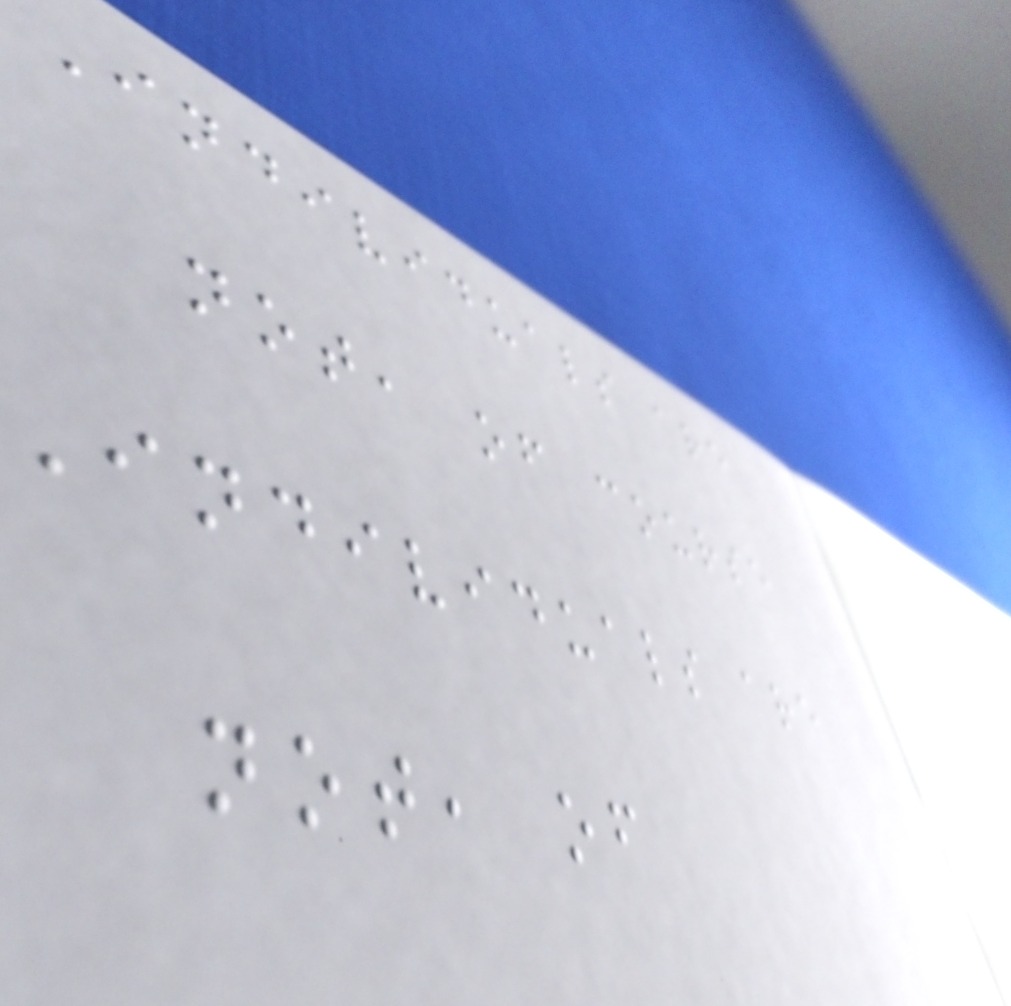Individuals are
not, of course
Individuals are
not, of
